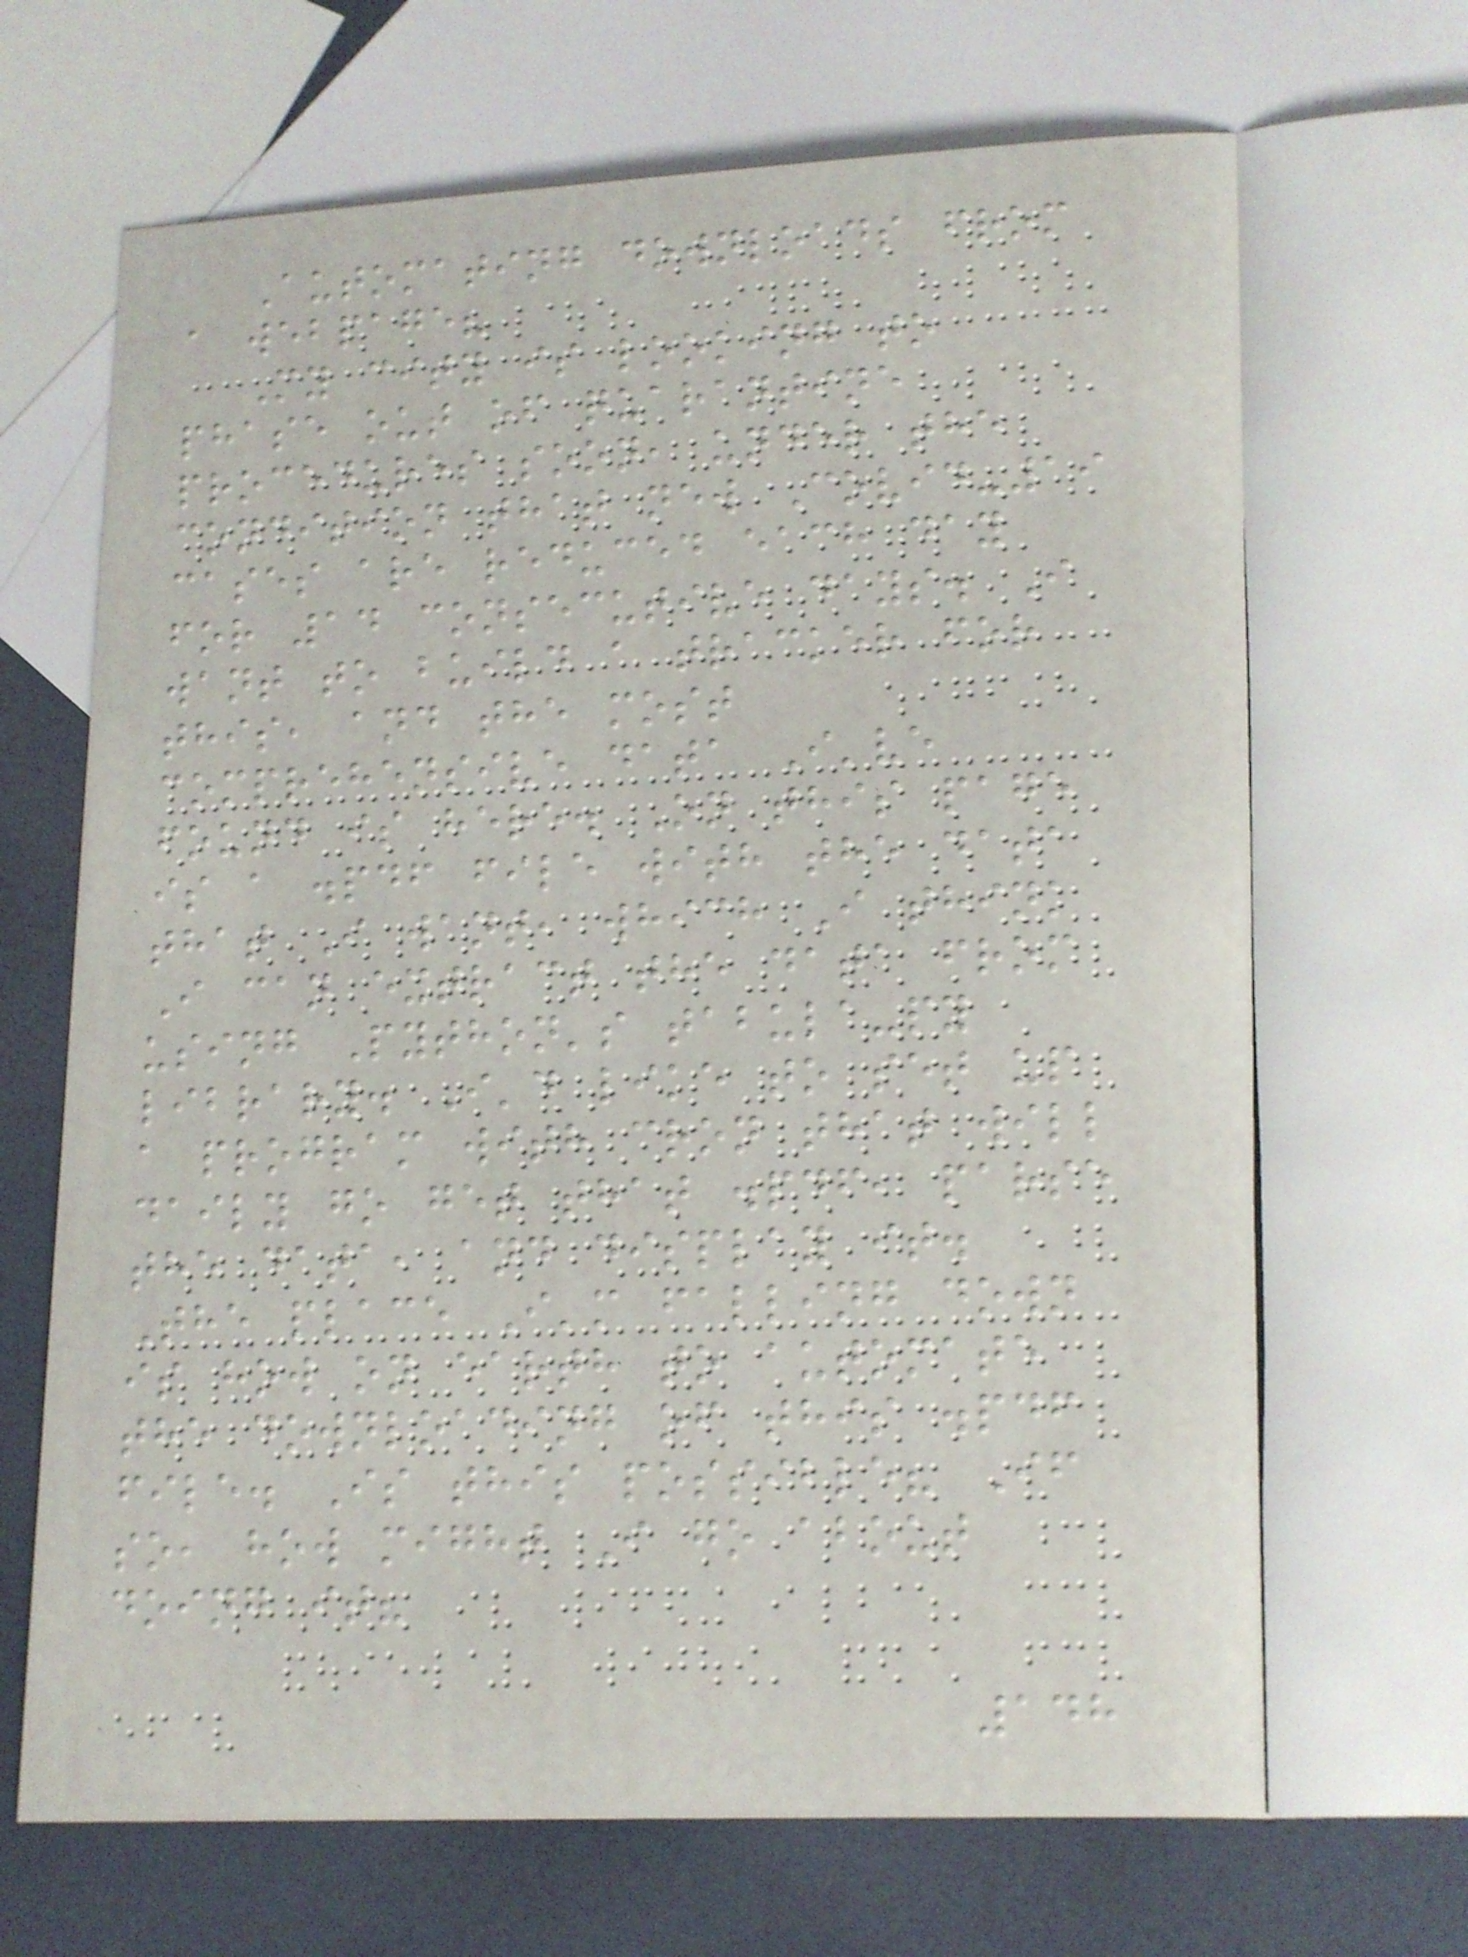Automating downloads from
a webpage?
My city is looking to
phase out of quarantine
procedures soon, under the
condition that new Covid-19
cases are reduced each day
for 14 consecutive days. I
want to build a tracker for
this, and the most
comprehensive data I've
found is here. On this page
is a .pdf file with the data
that I want, which I think
I can extract the data from
using Python's tabula-py
library. I'd like to set up
a program with cron that will
daily go get that .pdf, parse
the data, and display it.
The place I'm falling down
is how on earth to automate
the downloading of this .pdf
file. Is this possible? If
so, how might I go about
doing it?
148
